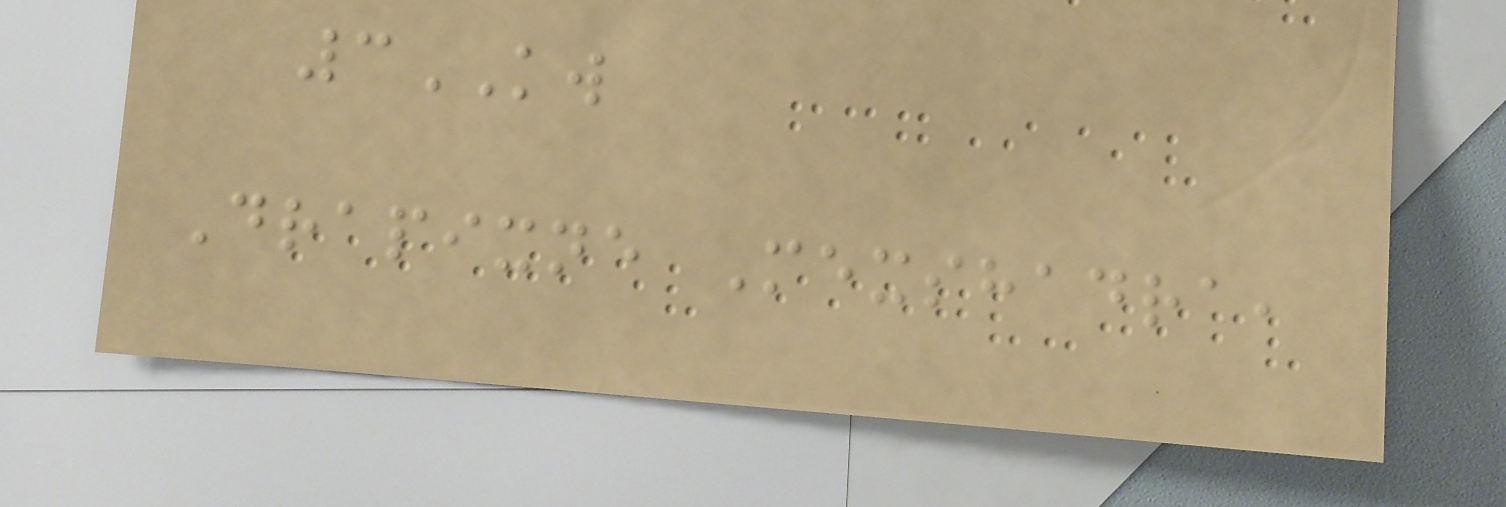3KW
Drapixne Mexshadra,
